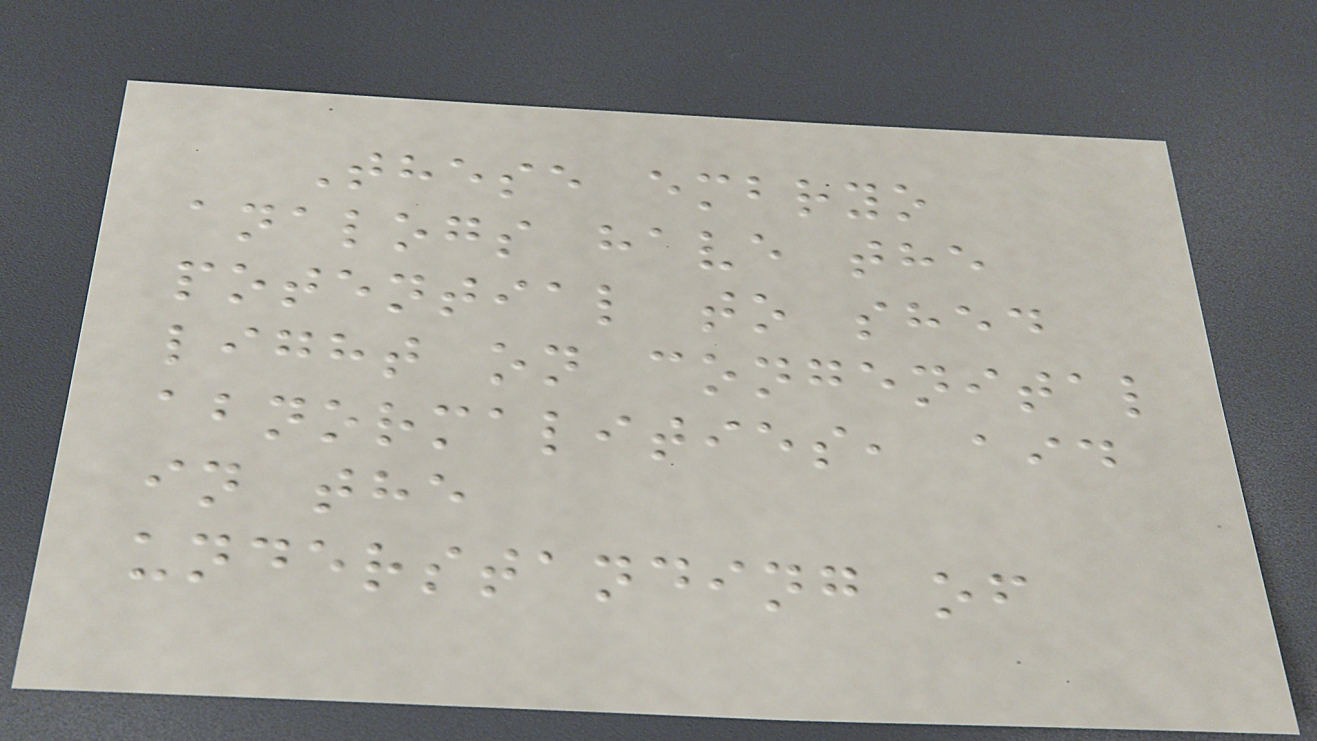These embryo
analogs have the
potential to shed
light on congenital
abnormalities, aid
in the
understanding of
